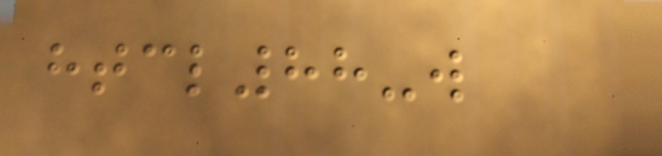htcl88-w
